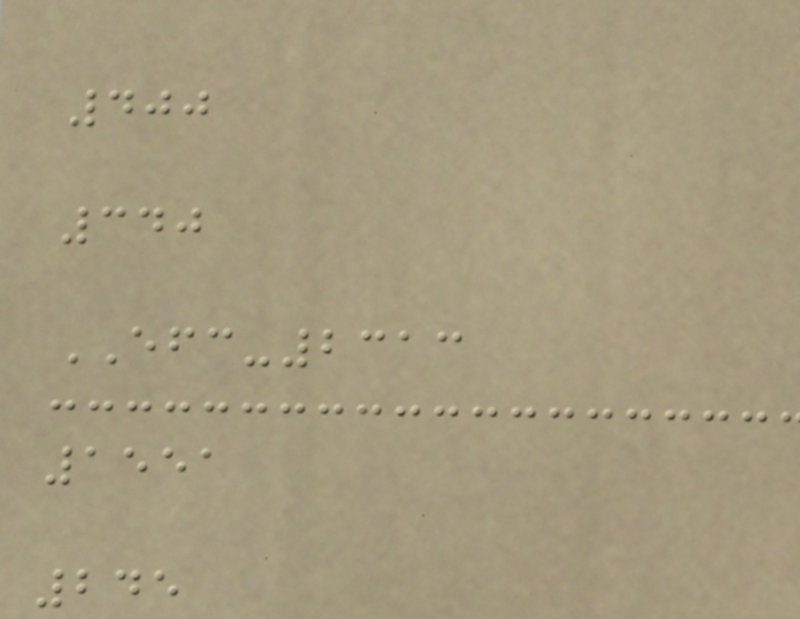400
340
EFC-2313
1551
245
